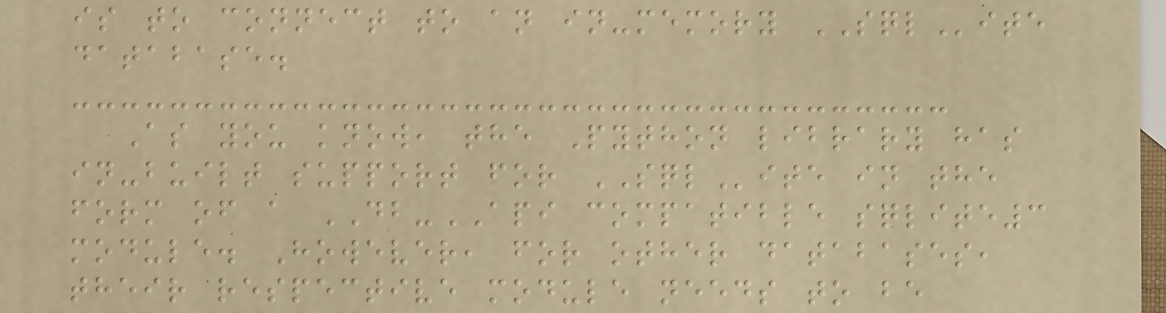is to connect to an in-memory SQLite
database.
As you know, the Python library has
in-built support for SQLite in the
form of a DB-API compatible sqlite3
module. However, for other databases,
their respective module needs to be
